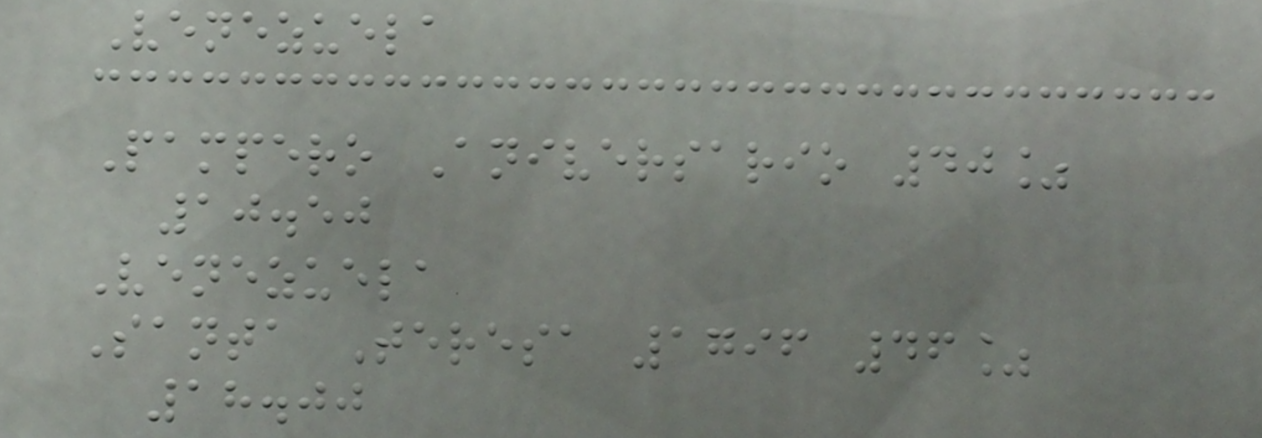Venezuela
Pampero Aniversario 40%
10.50
Venezuela
Santa Teresa 1796 46%
18.00
